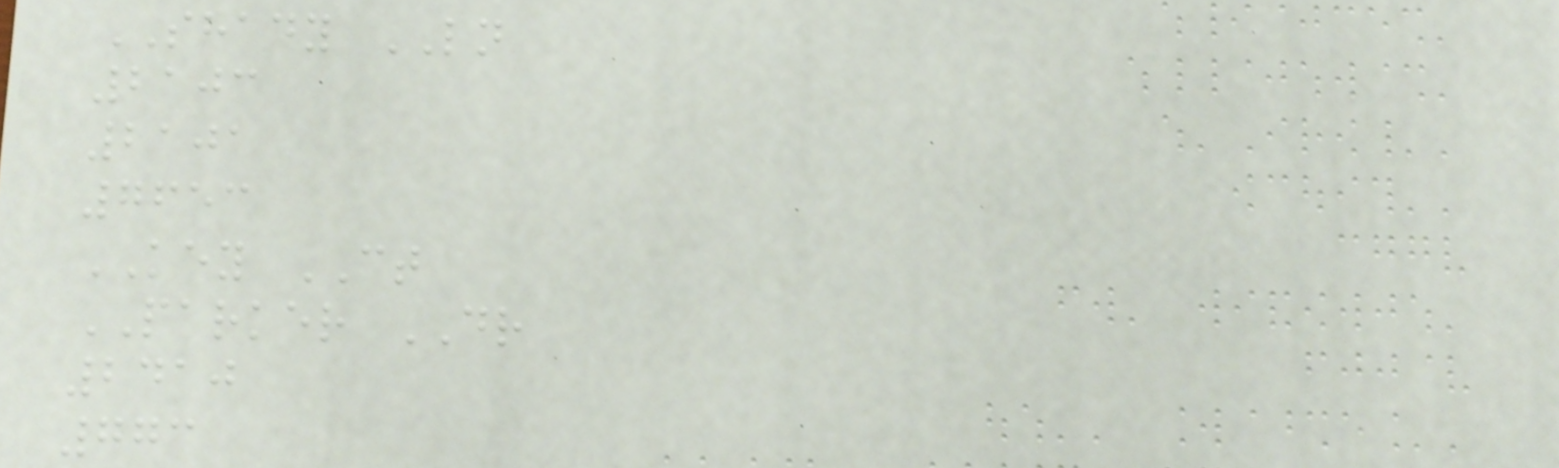SHADY LN
2103
2101
7653
KEY CT
PARKER DR
2410
773
